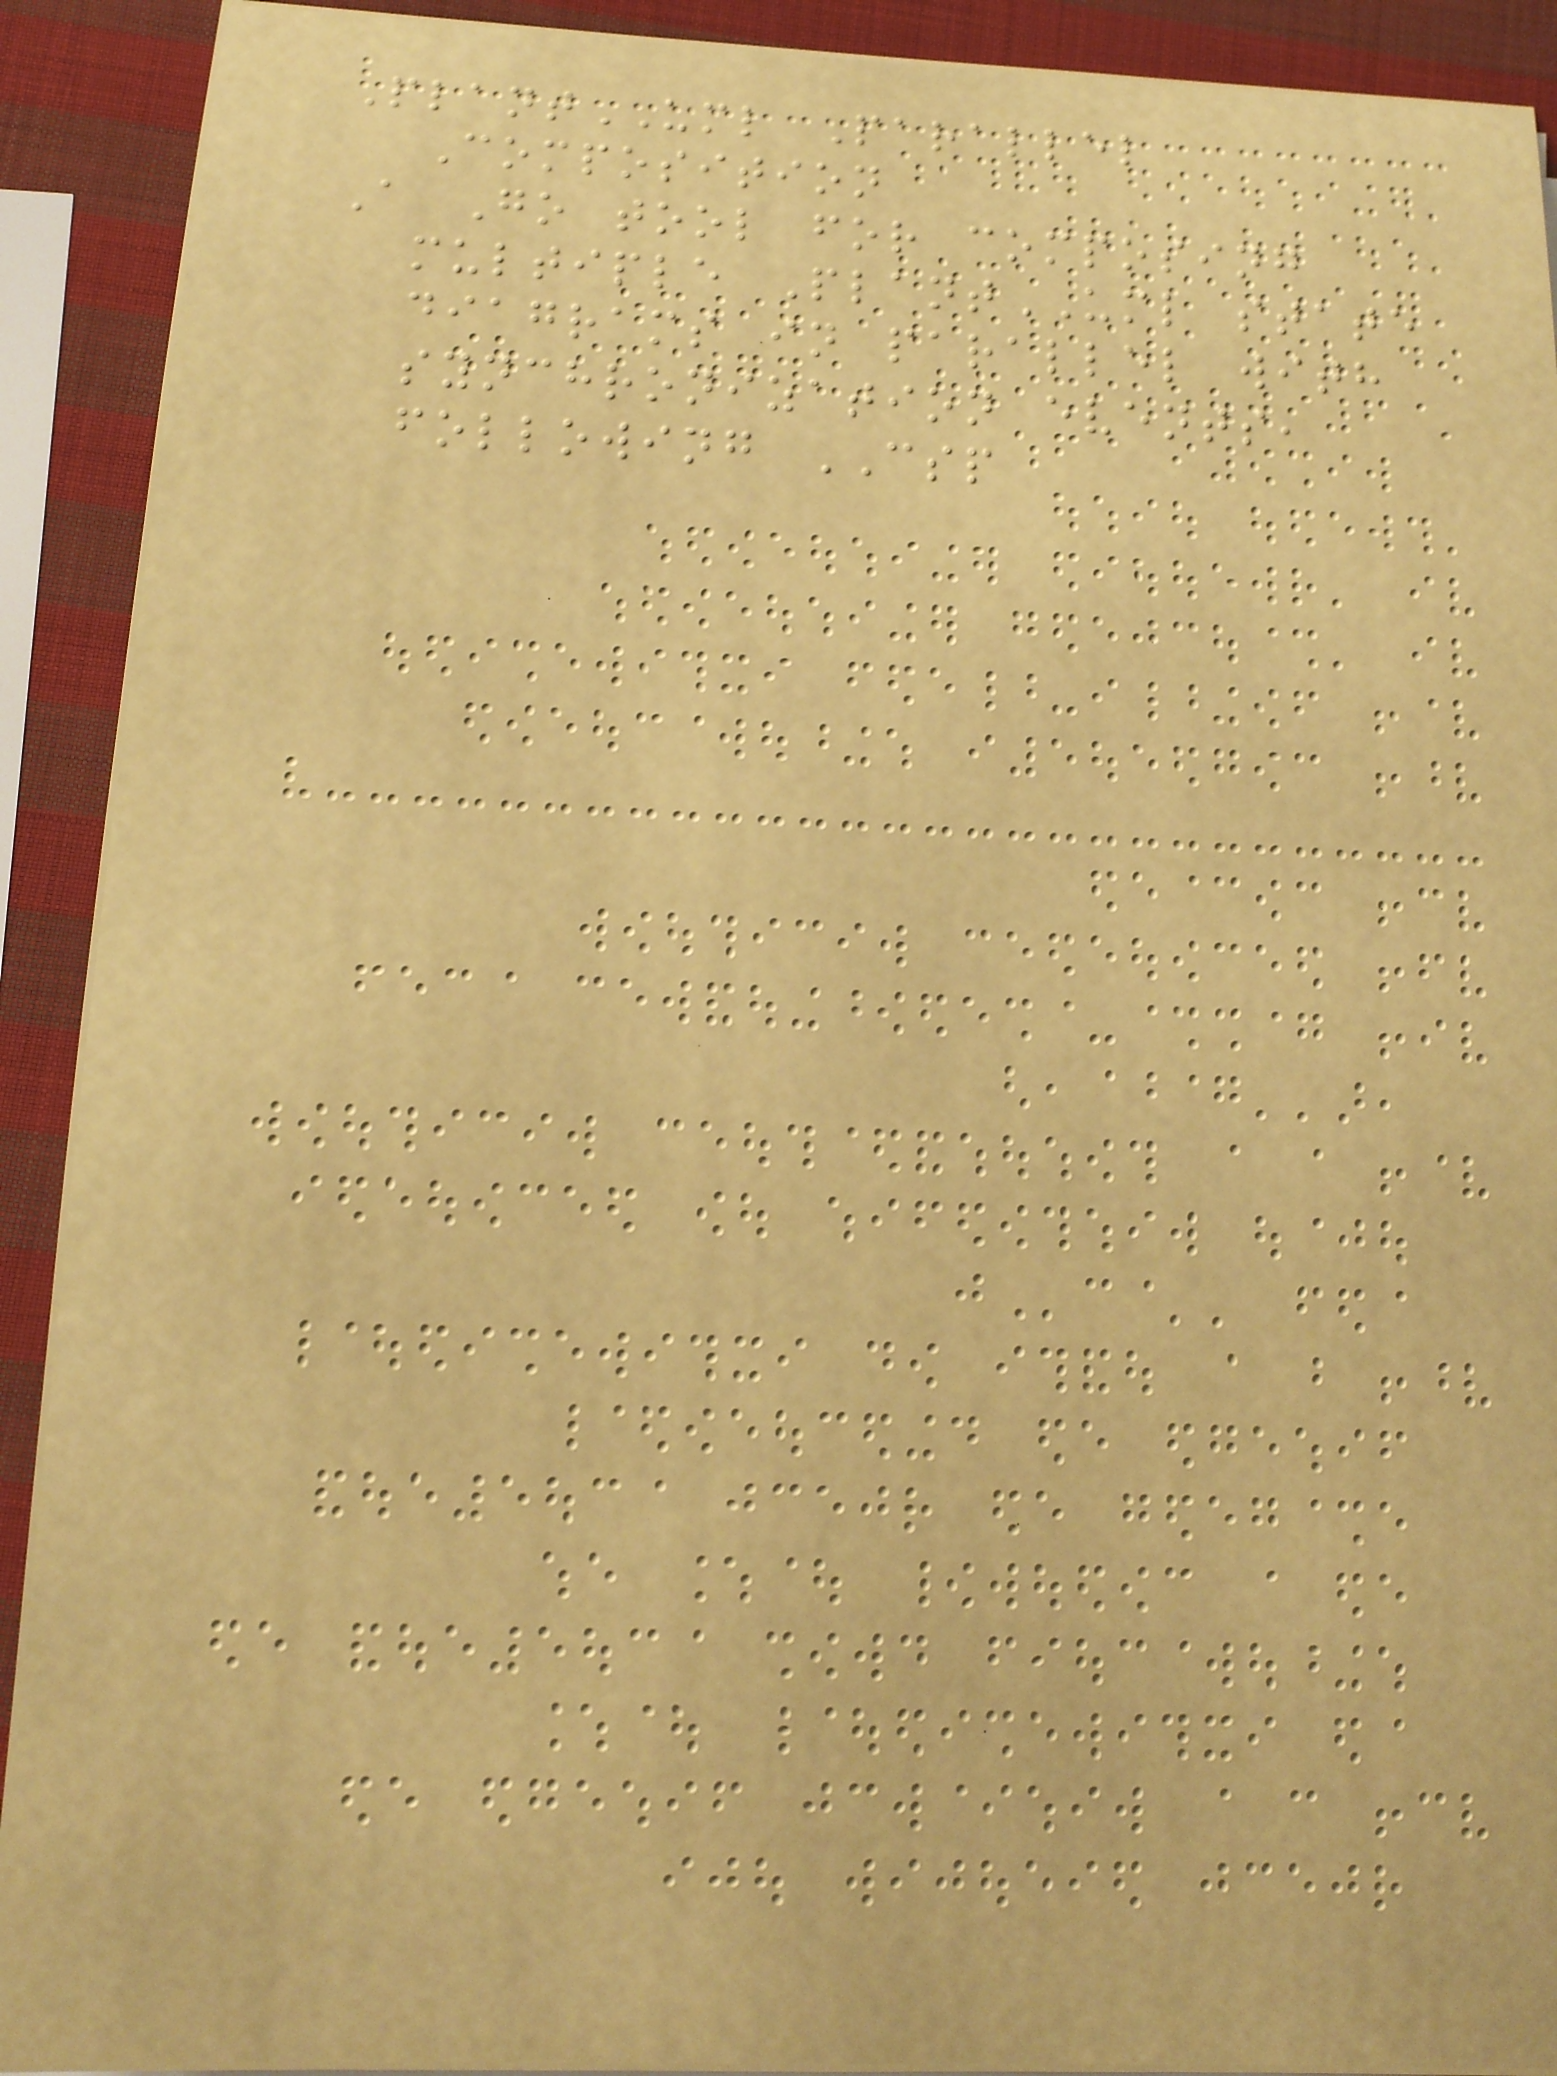PlantUML Parallel
Composition
A Go tool for composing
multiple PlantUML state
diagrams in parallel with
synchronization events,
following CSP
